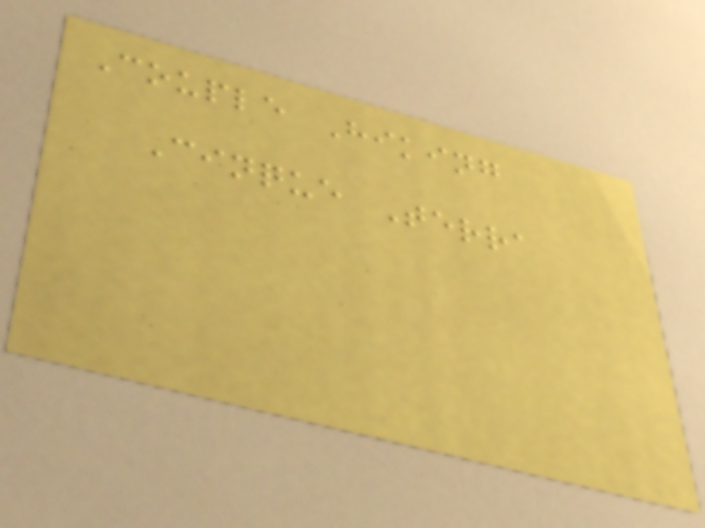Couple Hiking
Cinque Terra
